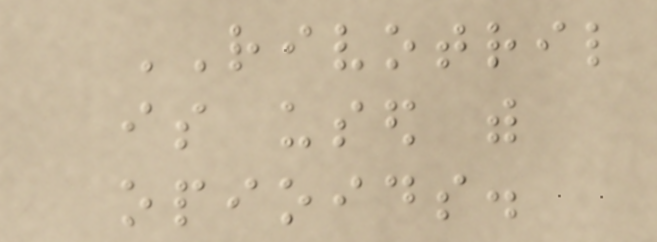RIVOTRIL
is used with
opioids.
